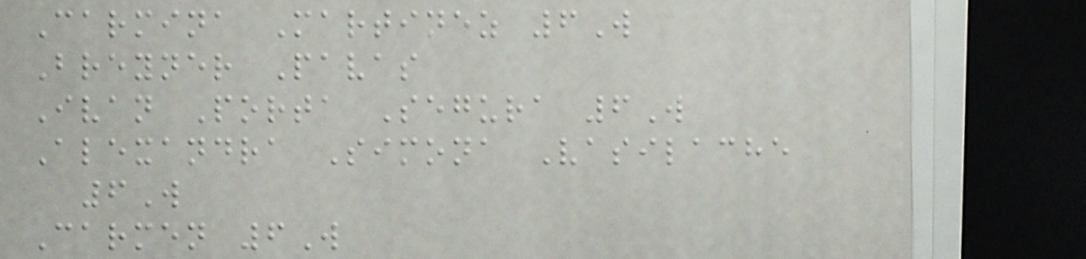Carmina Martinez 6W
Breyner Pavas
Ivan Porta Segura 6W
Alexandra Simona Vasilache
6W
Carmen 6W
